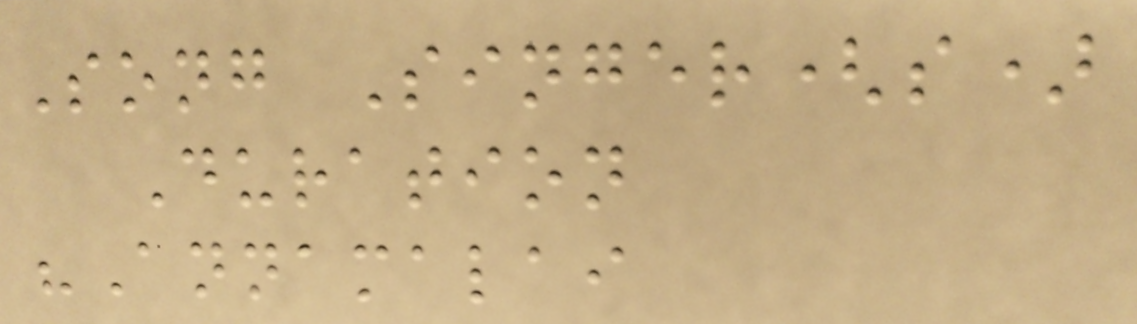Song Singer(s)
Duration
"Annamalai
